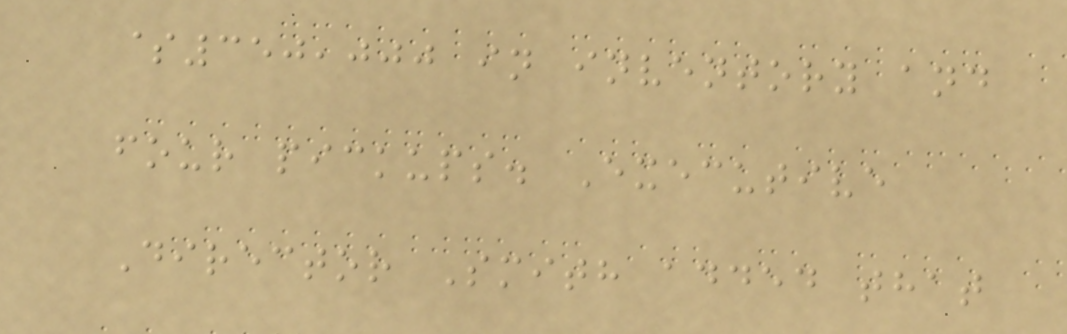$350,000 in inventory and
four pickups. Executive
Director Smith added that
